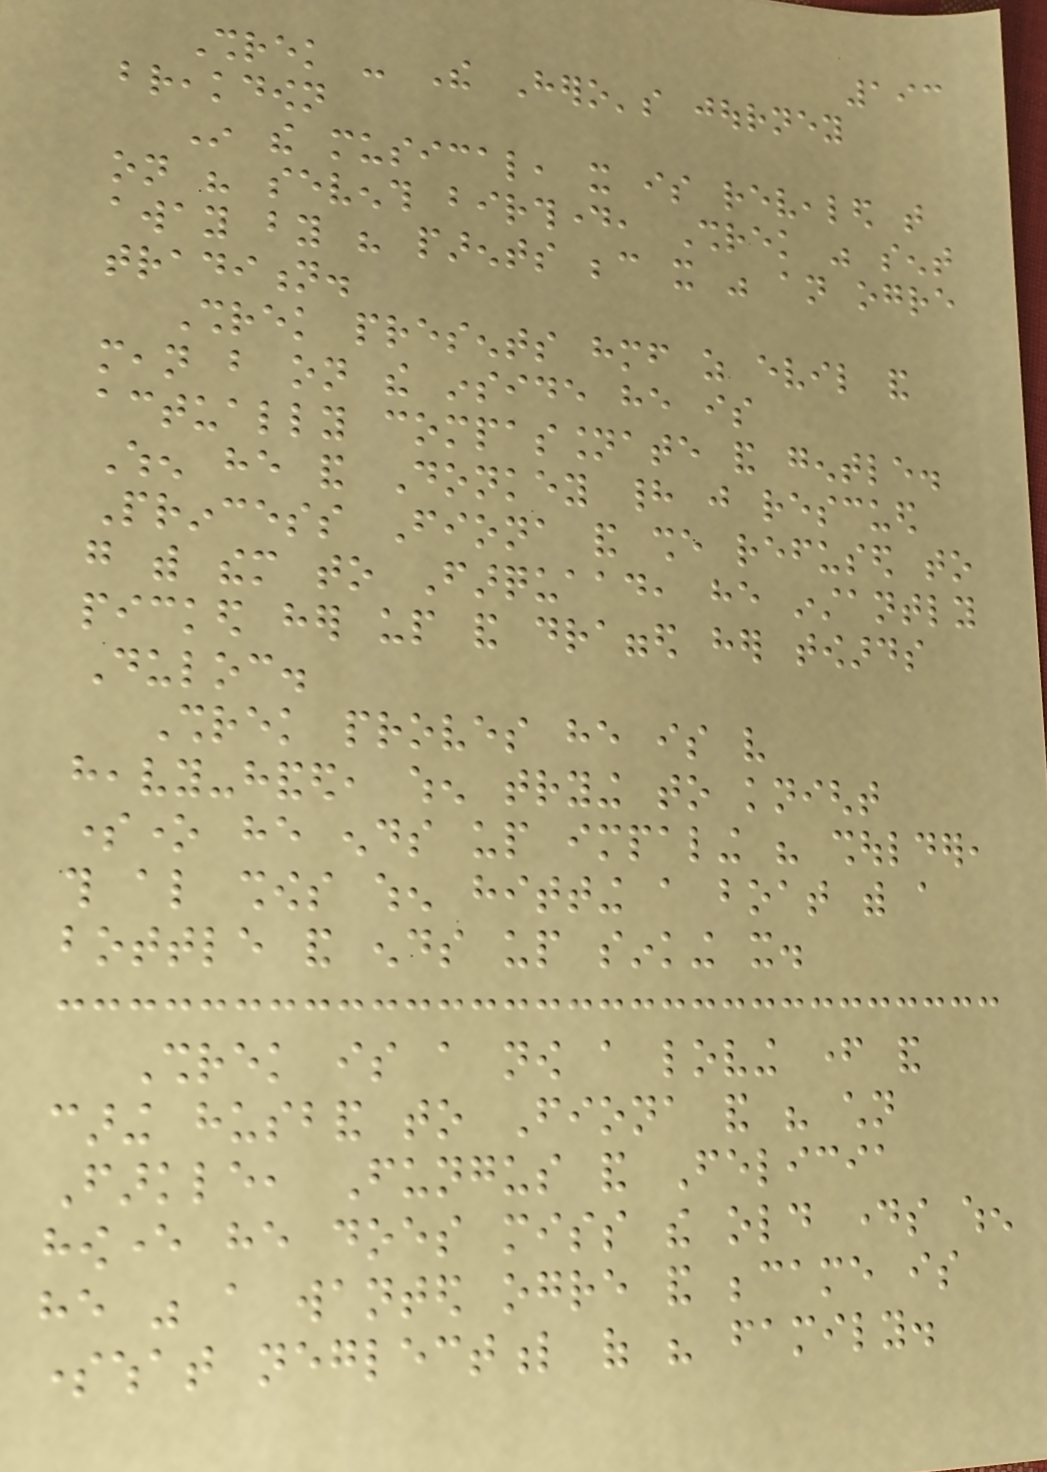193
Shrek - The Hero's journey
breakdown
In the musical, it is revealed that
on his seventh birthday, Shrek was sent
away by his parents because it was an ogre
tradition.
Shrek presents himself as evil and
mean but on the inside he is
actually compassionate and gentle.
When he and Donkey had just rescued
Princess Fiona and she refused to
go with them to Farquaad, he instantly
picked her up and dragged her towards
Duloc.
Shrek proves he is very
heavy-handed, when trying to knight
someone he ends up impaling his shoulder,
this also shows when hitting a boat with a
bottle and ends up sinking it.
Shrek is a now a loving father and
caring husband to Fiona and his children
Farkle, Fungus and Felicia
however he does miss the old days when
he was a wanted ogre and became is
somewhat neglectful of his family.
